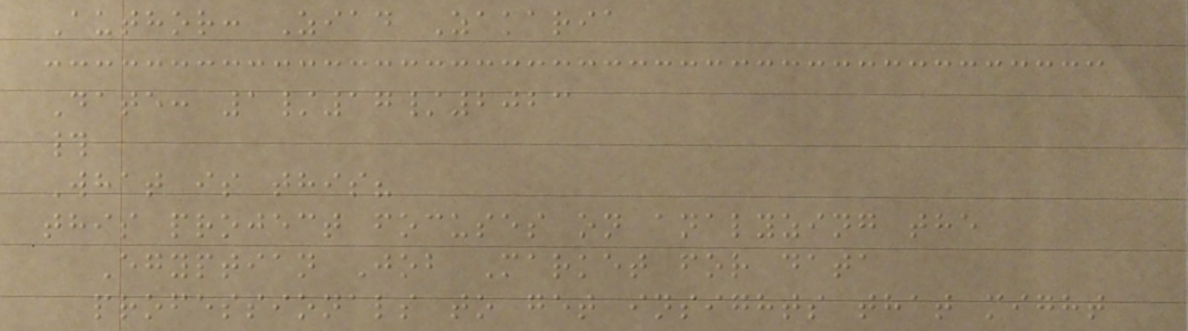Author: Ziad Zakaria
Date: 1/17/2023
#
What is this?
this project focuses on analyzing the
Egyptian Job Market for data
professionals to get insights that might
